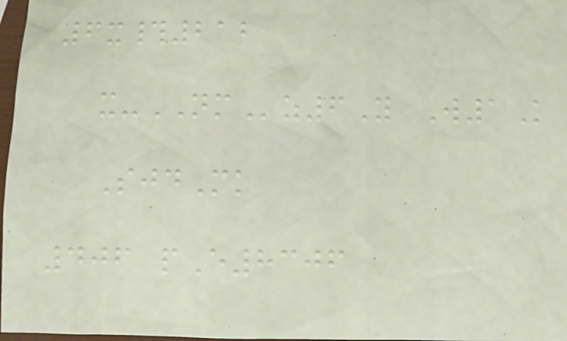6x#212
x-NMz6Y W1K
SjdMk
406 pE8306
